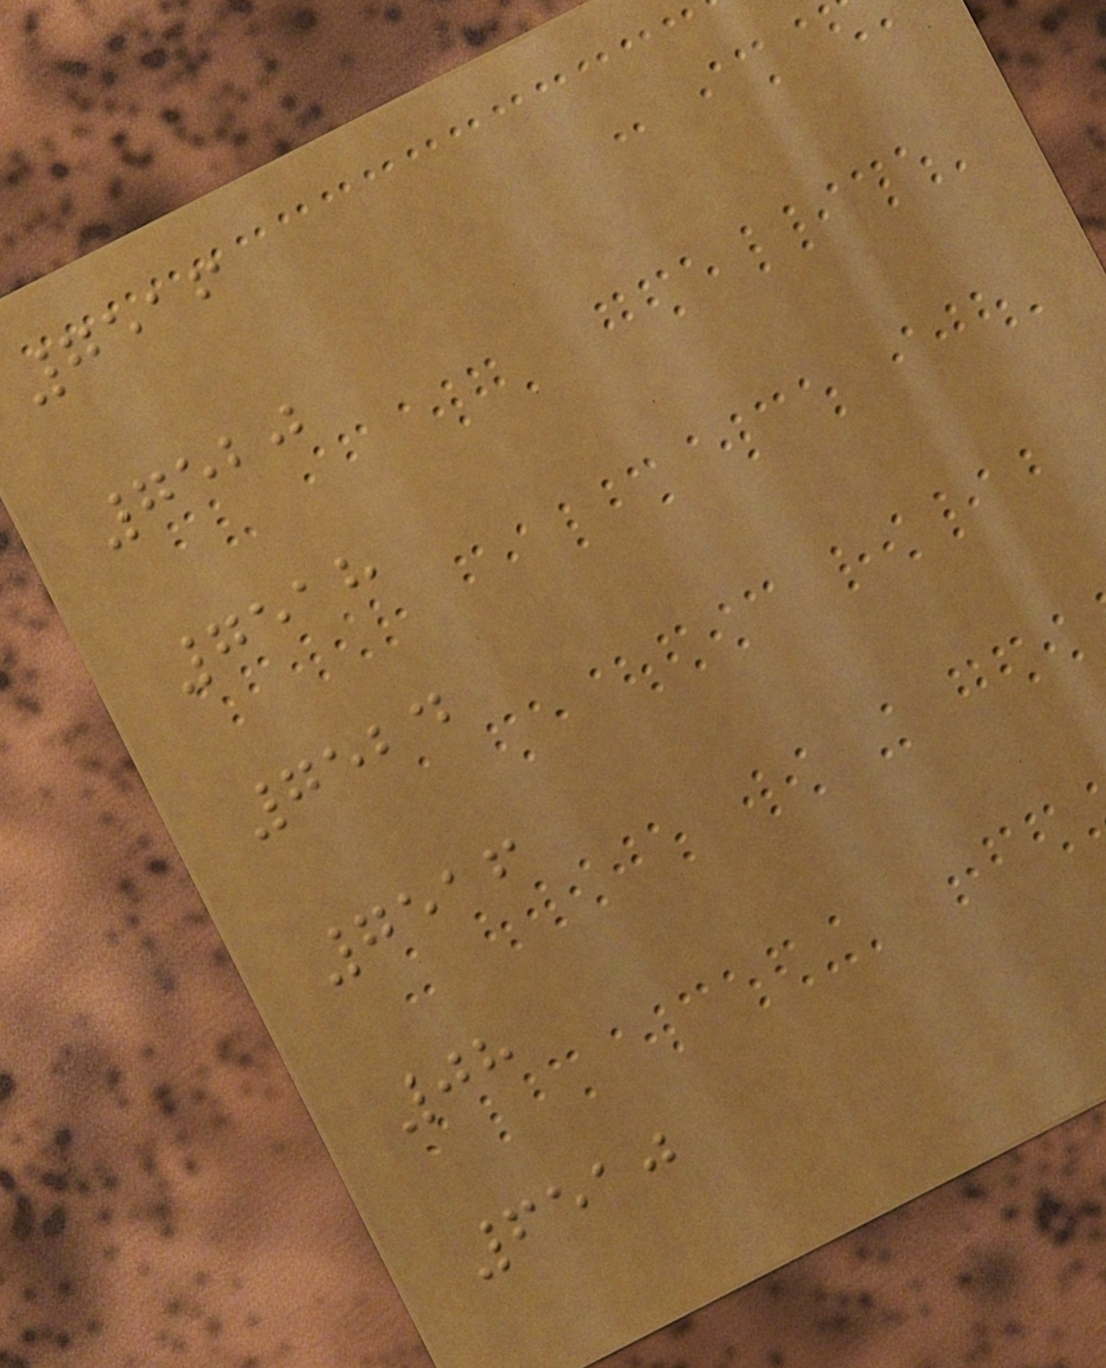7516
7520
7518
7524
7516
08
6510
